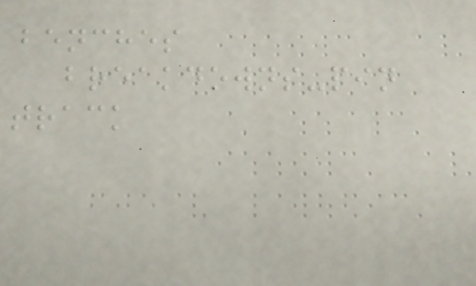benches
breakdowns-pin
track
